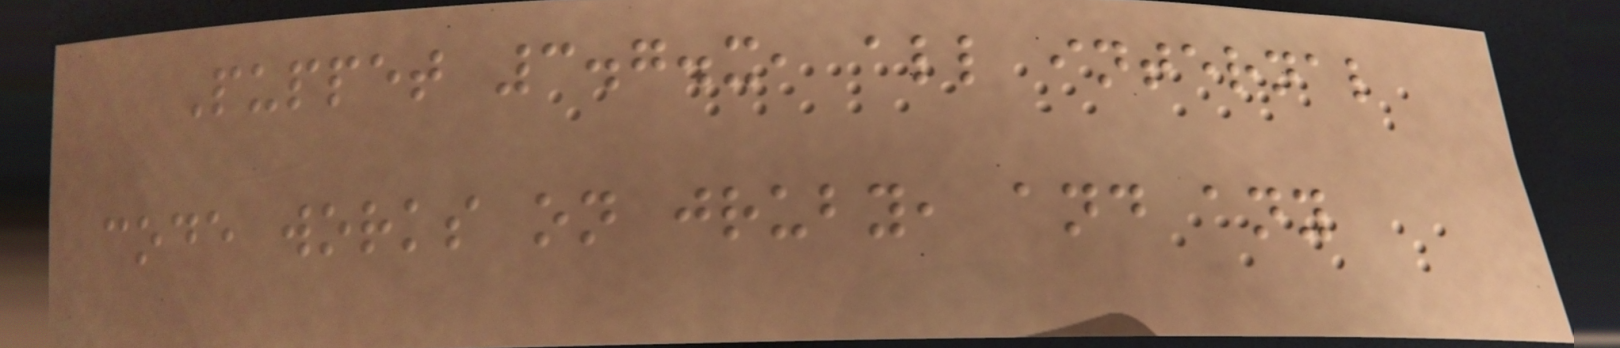Puppet 3.7.x, all internal
code works on jruby, and any
